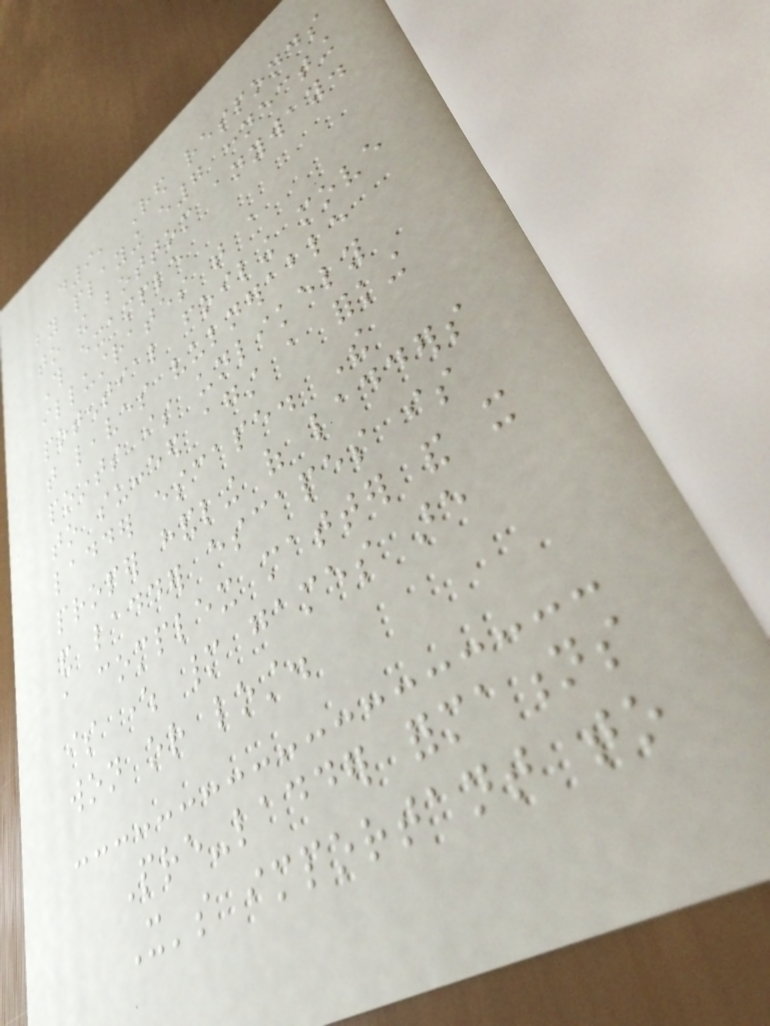d9, Red responds
by playing e7 connecting
to the bottom anyway.
This example
illustrates that a
potential foiling move
that leaves vulnerable
points is unlikely
to succeed against a forking
ladder escape. The
proper handling of ladders
and ladder escapes is
a complex matter and it
is where many games are
won or lost.
Pre-ladder formations
It's important to
